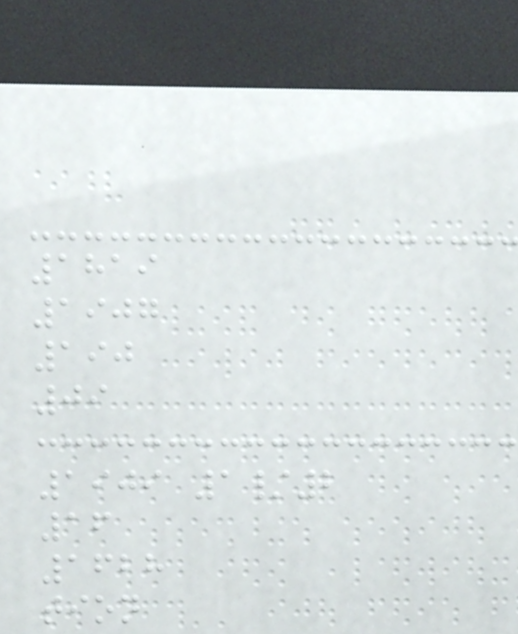1819
1907
190
09
1909 1/2
16
1628
tion
